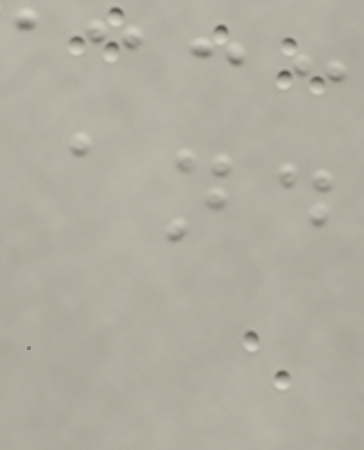and
